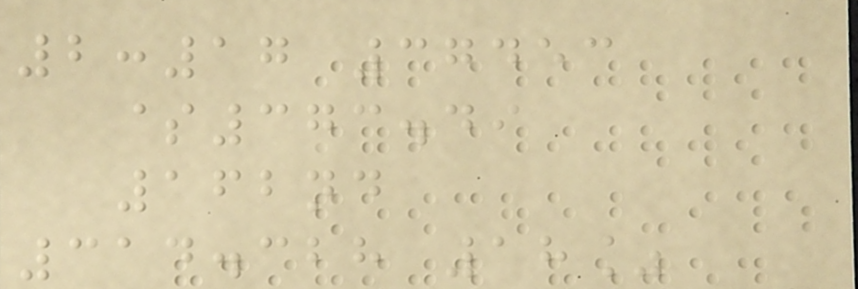2:17 37453
$373.49
162nd
314.328 18%
